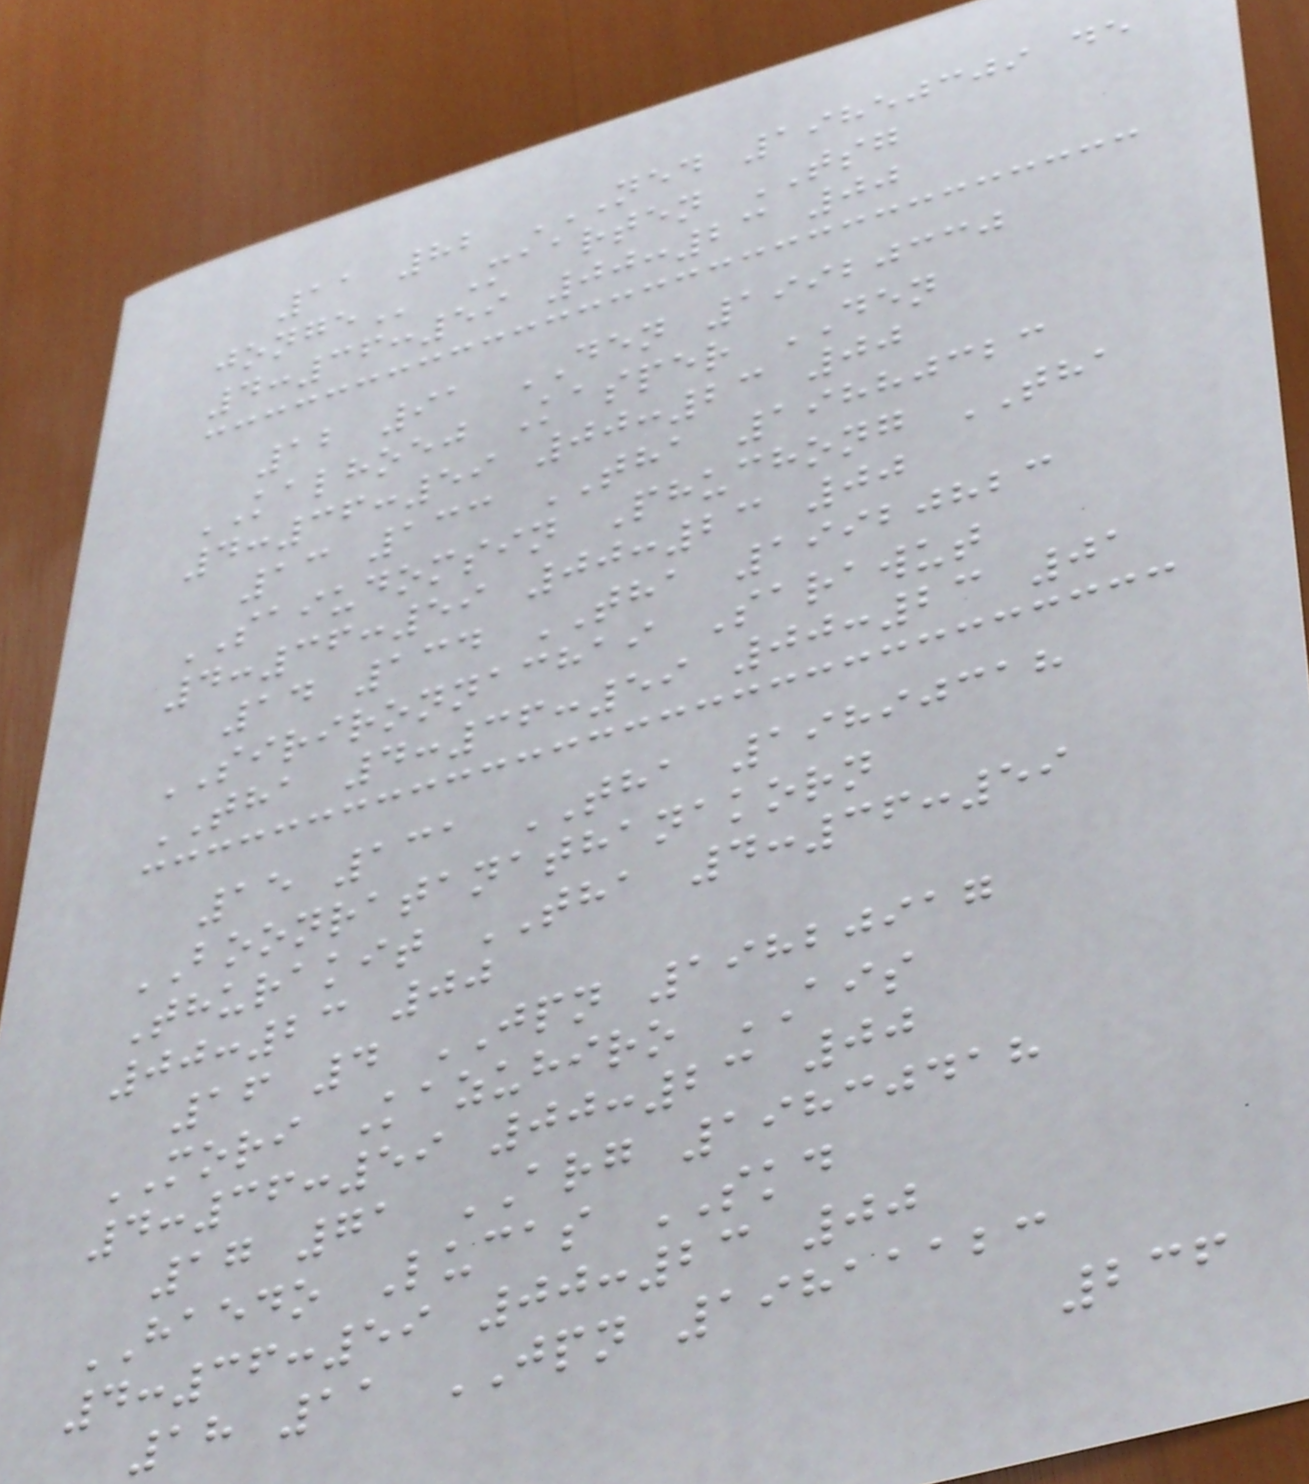11 82 NED 19850309 DE
JONGE Maarten TSG
4:36:59 00:23 00
12 91 DEN 19920330
KALHOEJ Kasper DEN
4:36:59 00:23 00
13 133 THA 19880323
SAIUDOMSIN Phuchong THA
4:36:59 00:23 00
14 134 THA 19920823
SIRIRONNACHAI Sarawut
THA 4:36:59 00:23 01
15 131 THA 19890318
BOONRATANATHANAKORN
Thurakit THA 4:36:59
00:23 00
16 4 JPN 19820917
MORI Kazuhiro AIS
4:36:59 00:23 00
17 71 ARG 19830418
HAEDO Lucas SKD
4:36:59 00:23 00
18 11 JPN 19811123
236
